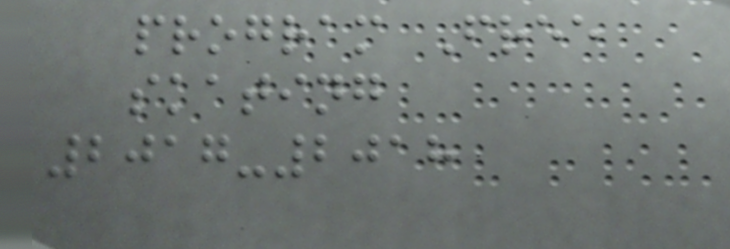program Free
skating
2017-2018
